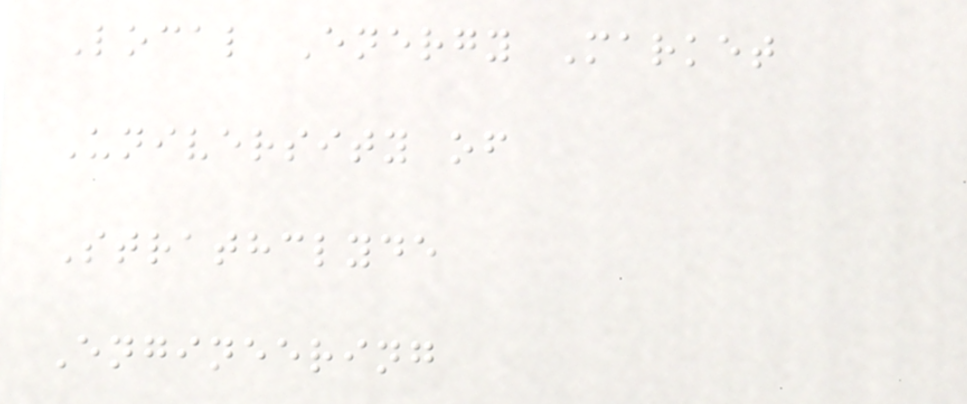Local Energy Market
University of
Strathclyde
Engineering
